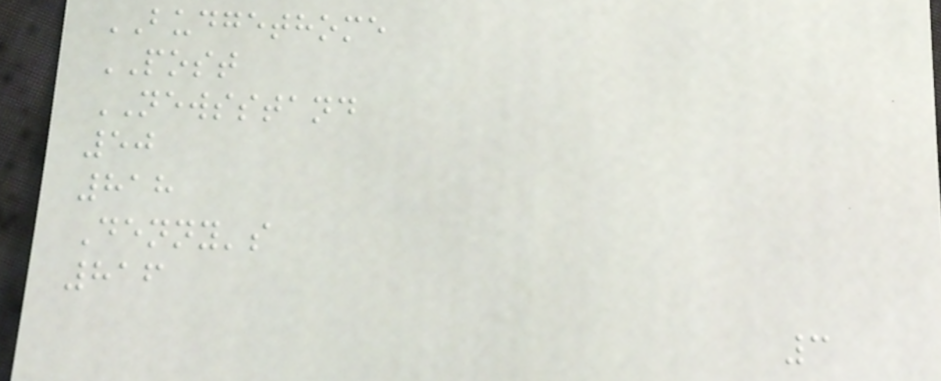BUDGETHOME
POST
NEWSSTAND
50
818
Denny's
816
3
